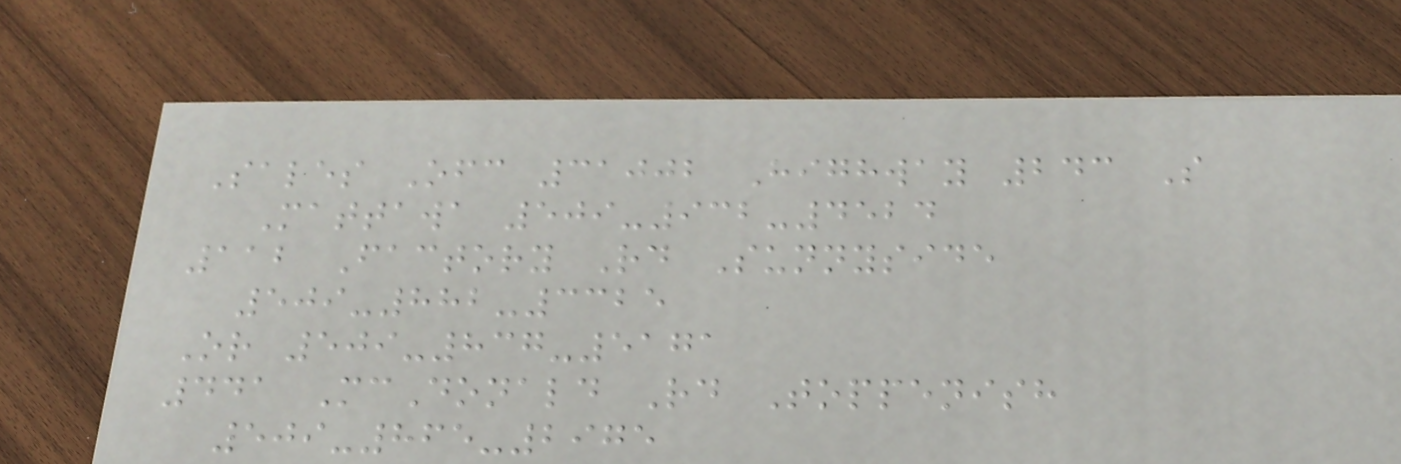Sales Ofc 31002 Highway 243 S
Mattawa 509-932-4524
112 Factory Rd Sunnyside
509-882-3325
Or 509-837-5171
441 McDonald Rd Toppenish
509-865-2975
